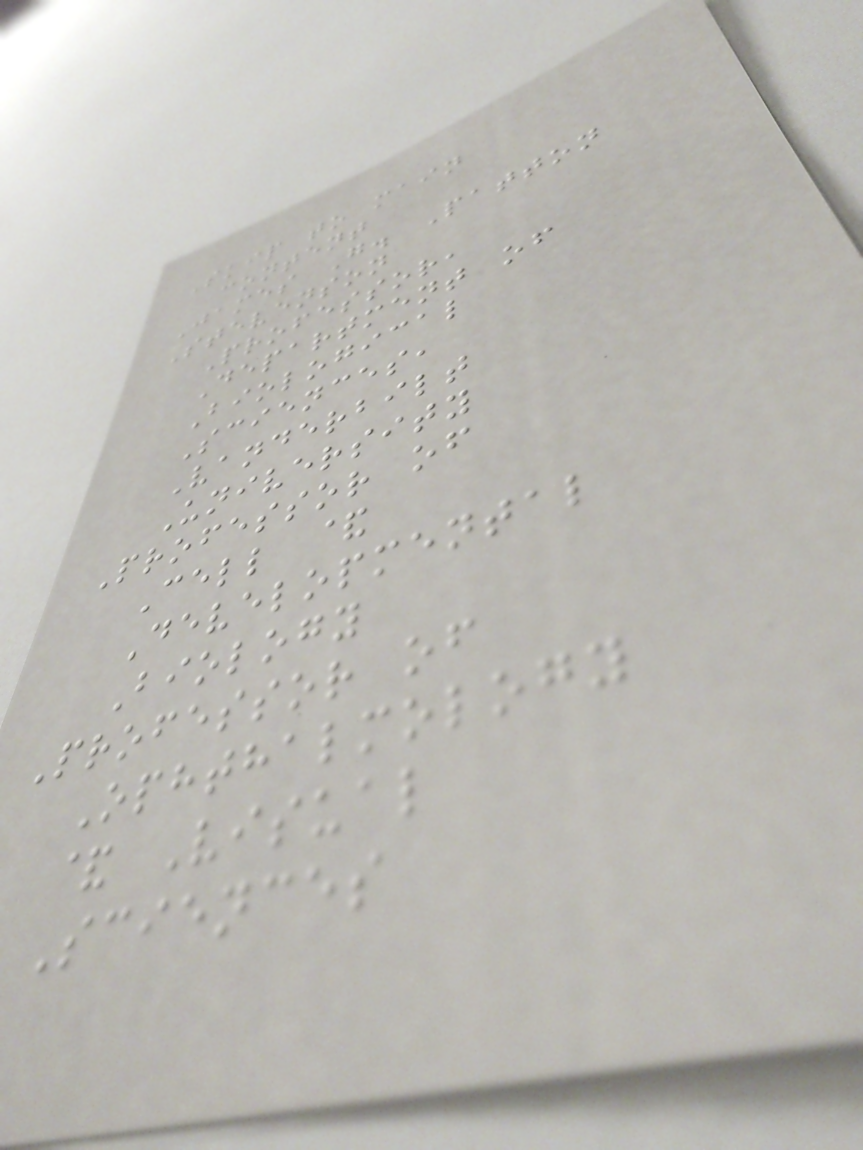Skip to main
content
James G. Patton
Stevenson
Professor,
Department of
Biological
Sciences,
Vanderbilt
University
Professor of
Cell &
Developmental
Biology
Professor of
Ophthalmology
& Visual
Sciences
